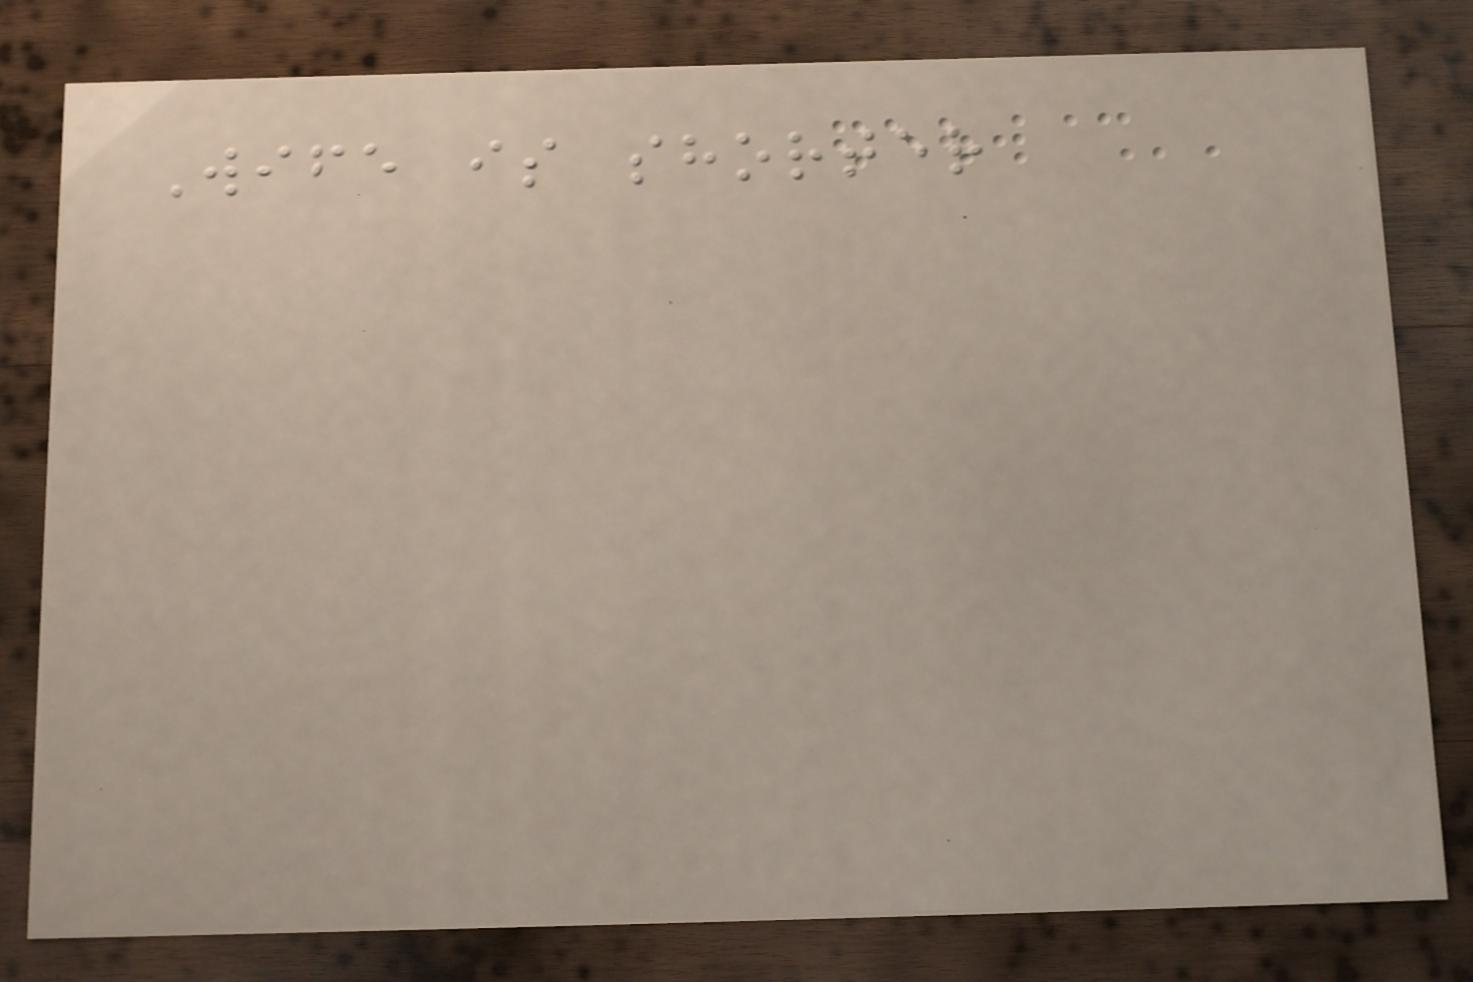Wife is shorter
